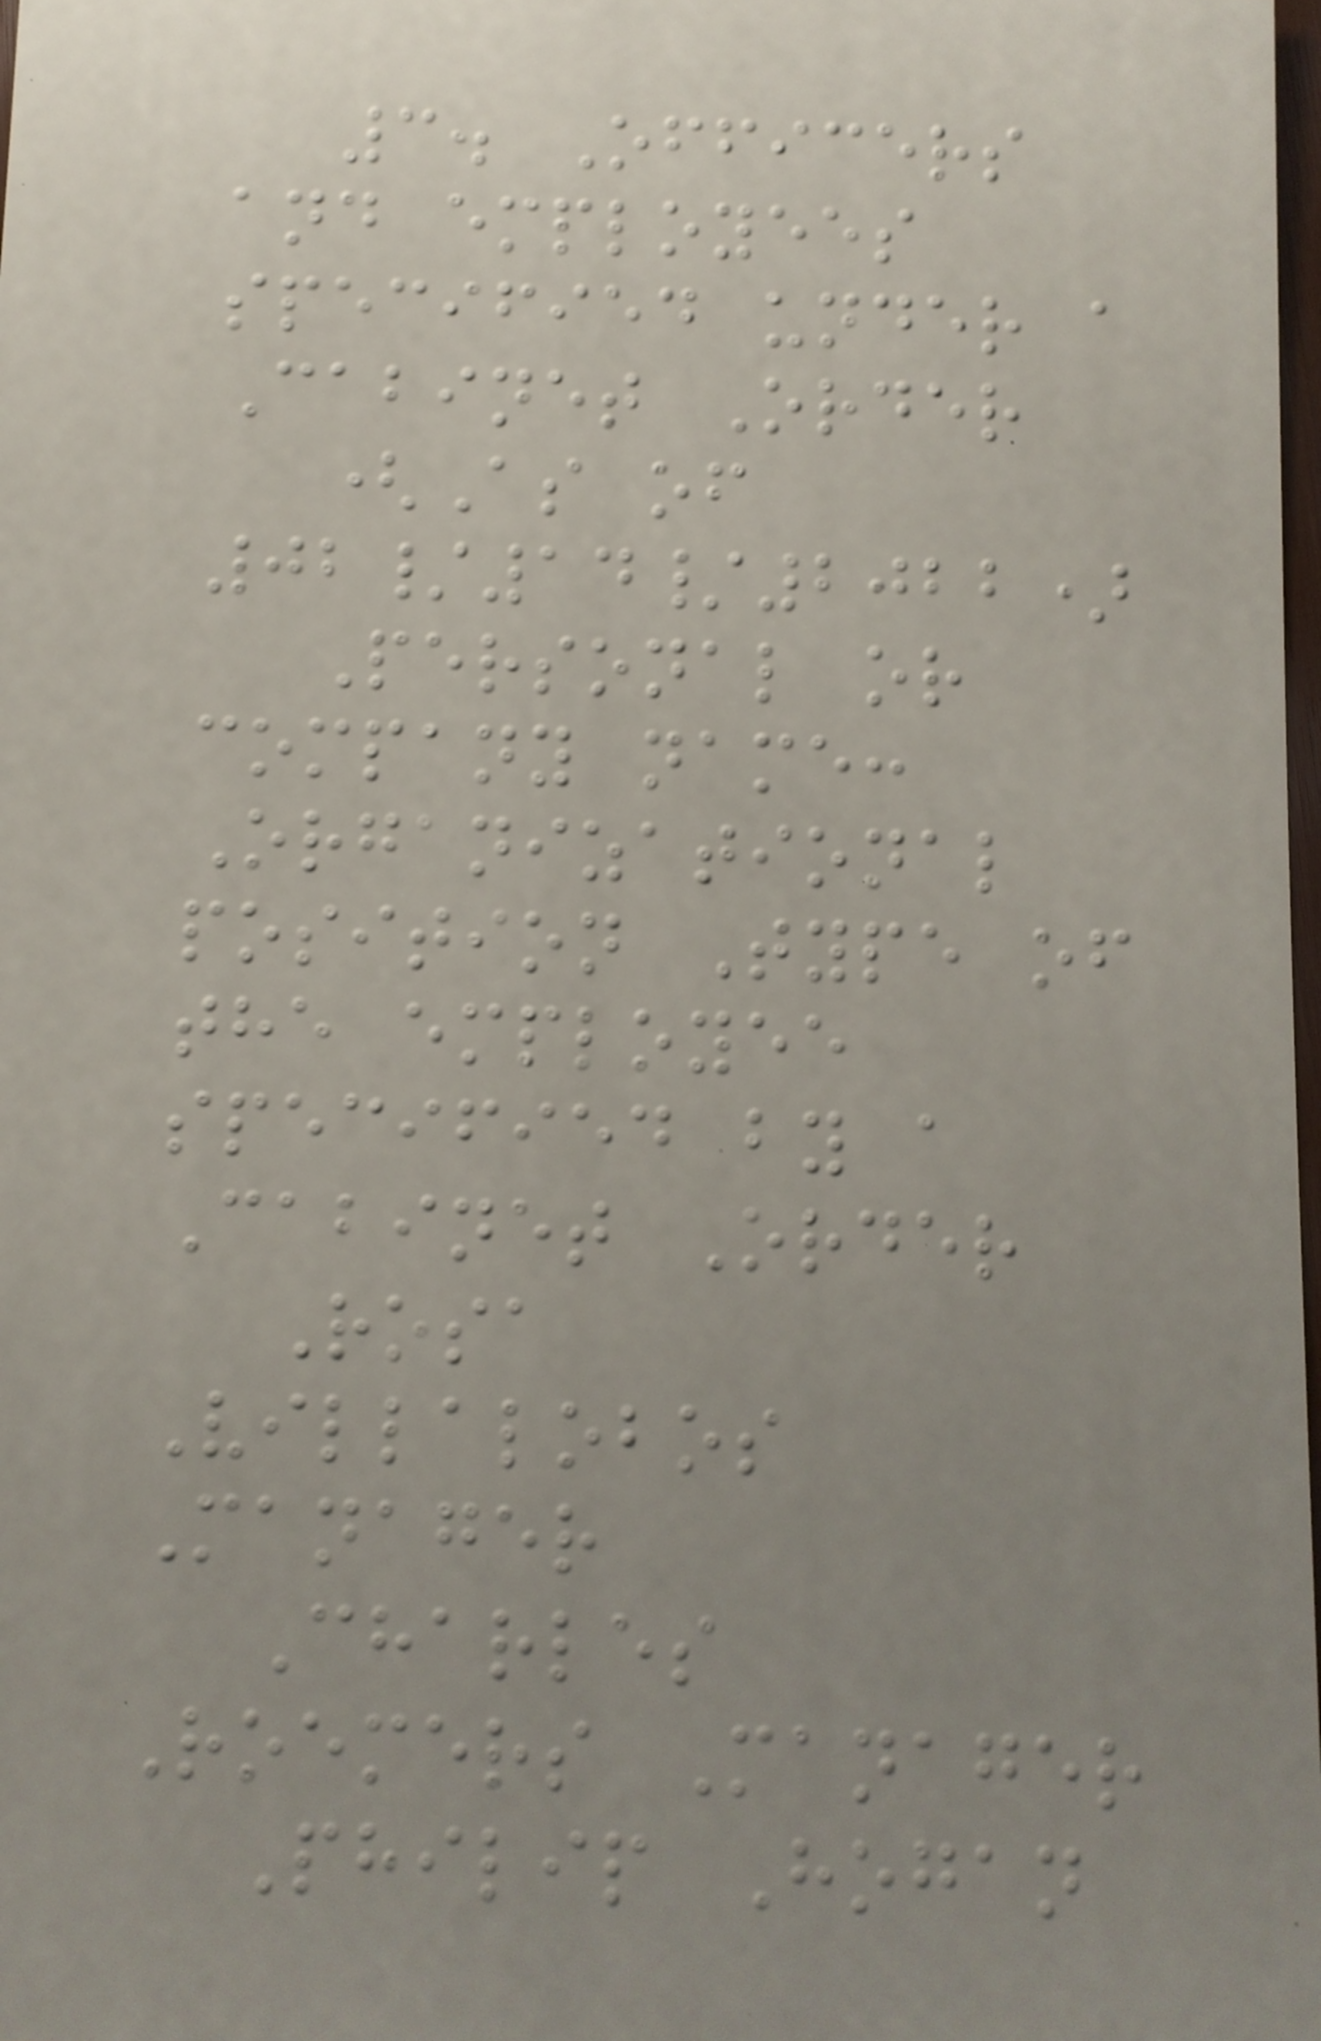3. Officers
and employees
specified under a
Cabinet Order
(As of
02/14/2022)
Personal or
company name:
Organizational
position Type of
the employee
specified by a
Cabinet Order
Rosa
Villalobos
Manager
Charles
Roemers Manager
Philip Hogan
